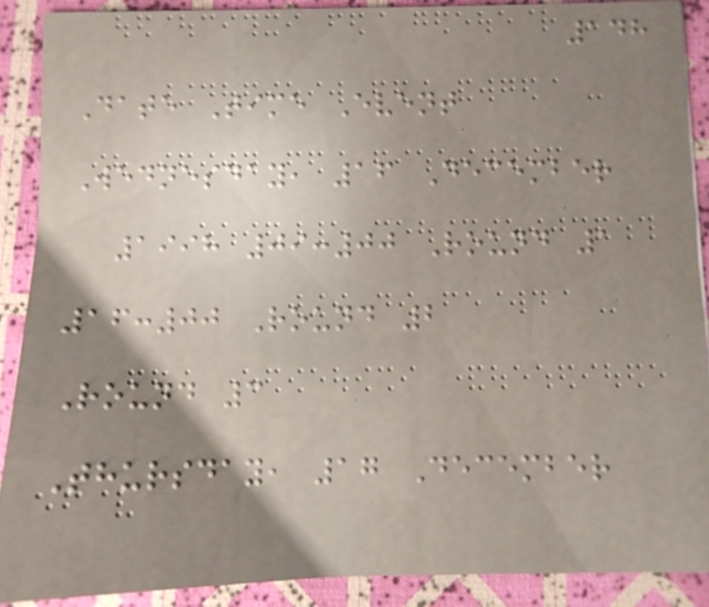148
Date Time Event
Wednesday, 16 December
1998 09:00 Round 1
16:00 Round 2
Round 3
Thursday, 17 December
